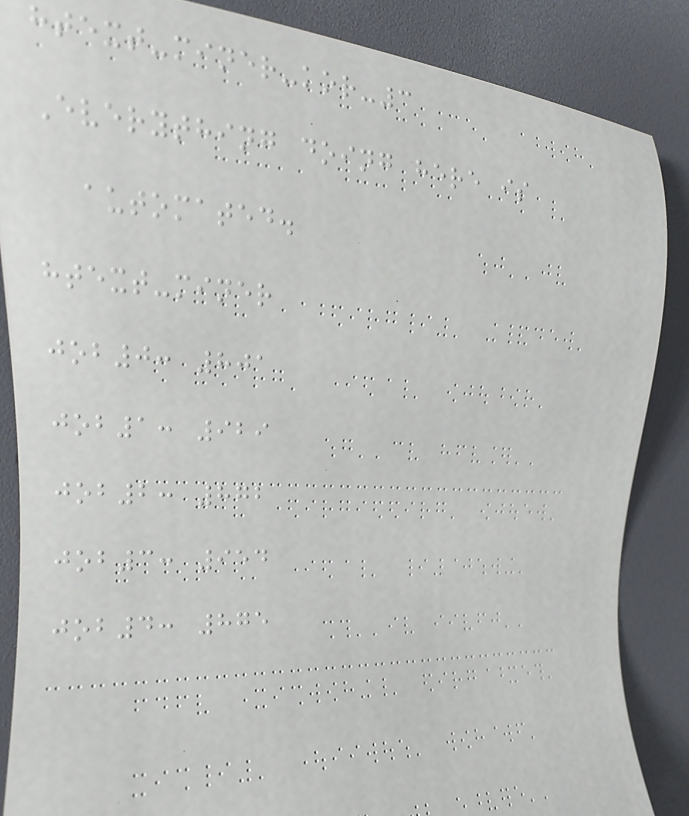htext-miner-kor-3
Everything doing here is
automated.
htext-miner
job0: 801
job1: 929
job2: 872
job3: 954
job4: 875
